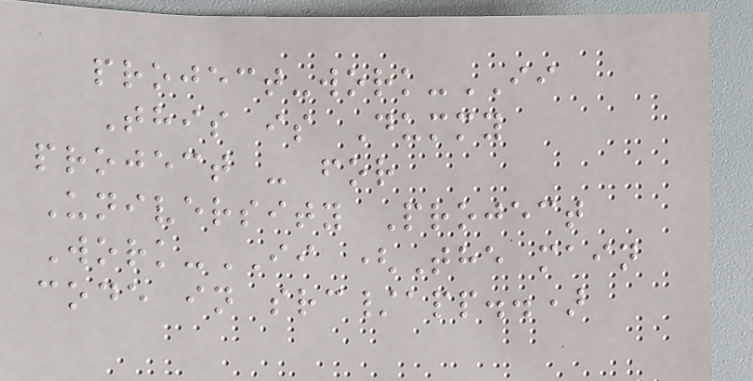project-work-II
This is Dummy
project - for
University Project
Work-II (The main
code in src/app..)
